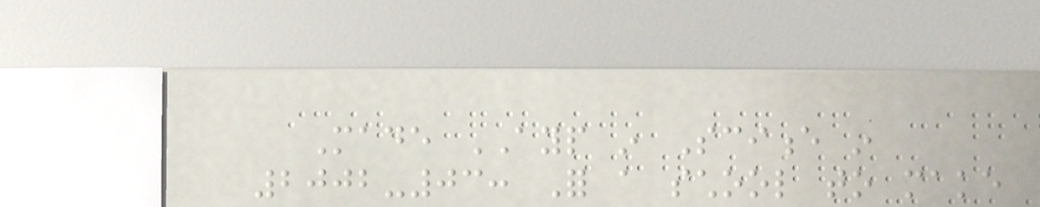Made AYP in Science in
2002-03: For a school to make
